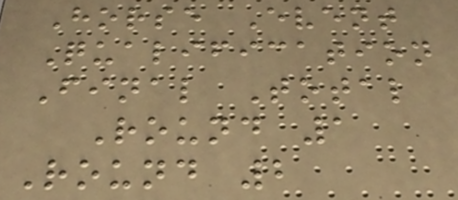Horse Event
Qualification
Final Total
Round 1
Round 2
